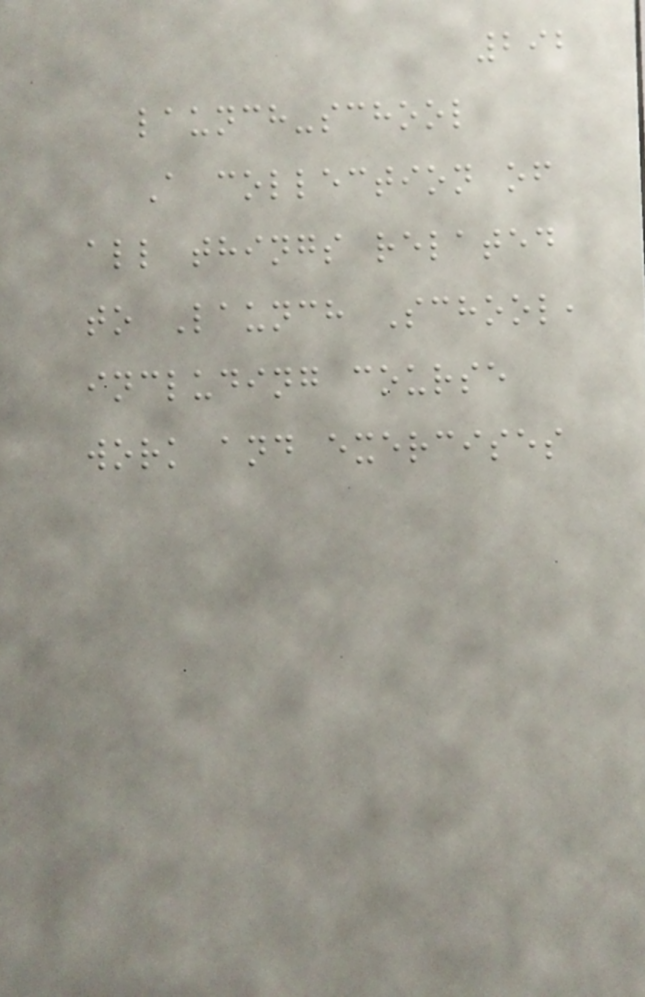292
launch-school
A collection of
all things related
to Launch School,
including course
work and exercises
